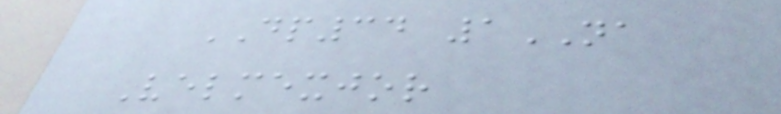DP34 1NA
Velmexjor
